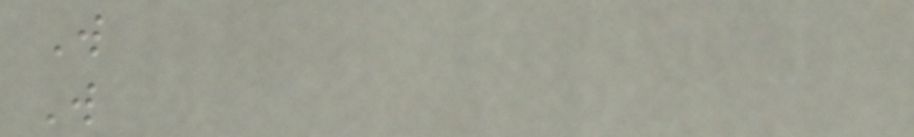W
W
